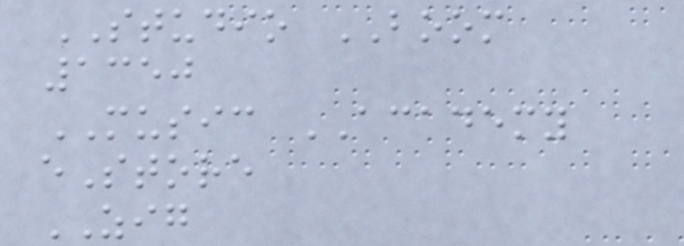STUDIO BOOM
1350
MUSIC ACADEMY
eStore
ZIG
